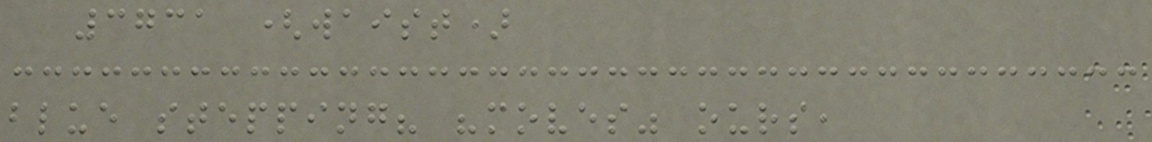3731 (waist)
blue stepping? "moves" ours,
